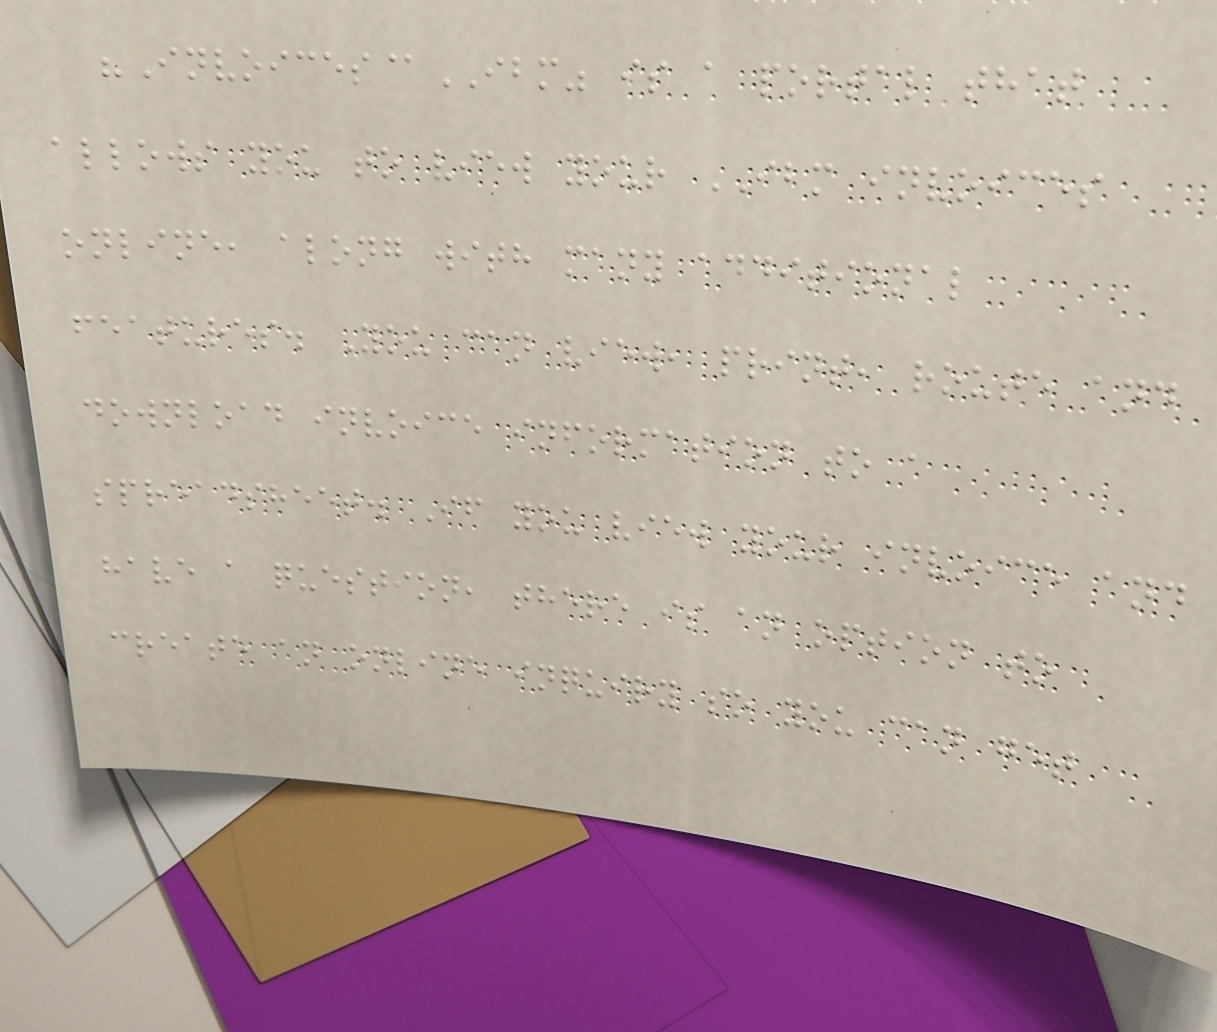"Invoices@IBM" is a portal that
allows you to view your IBM invoices
online, along with many additional
features. You can view, print, route and
download invoice information to a
spreadsheet. If you view your invoice and
have a question, there is an option to
create an online inquiry so you can get
